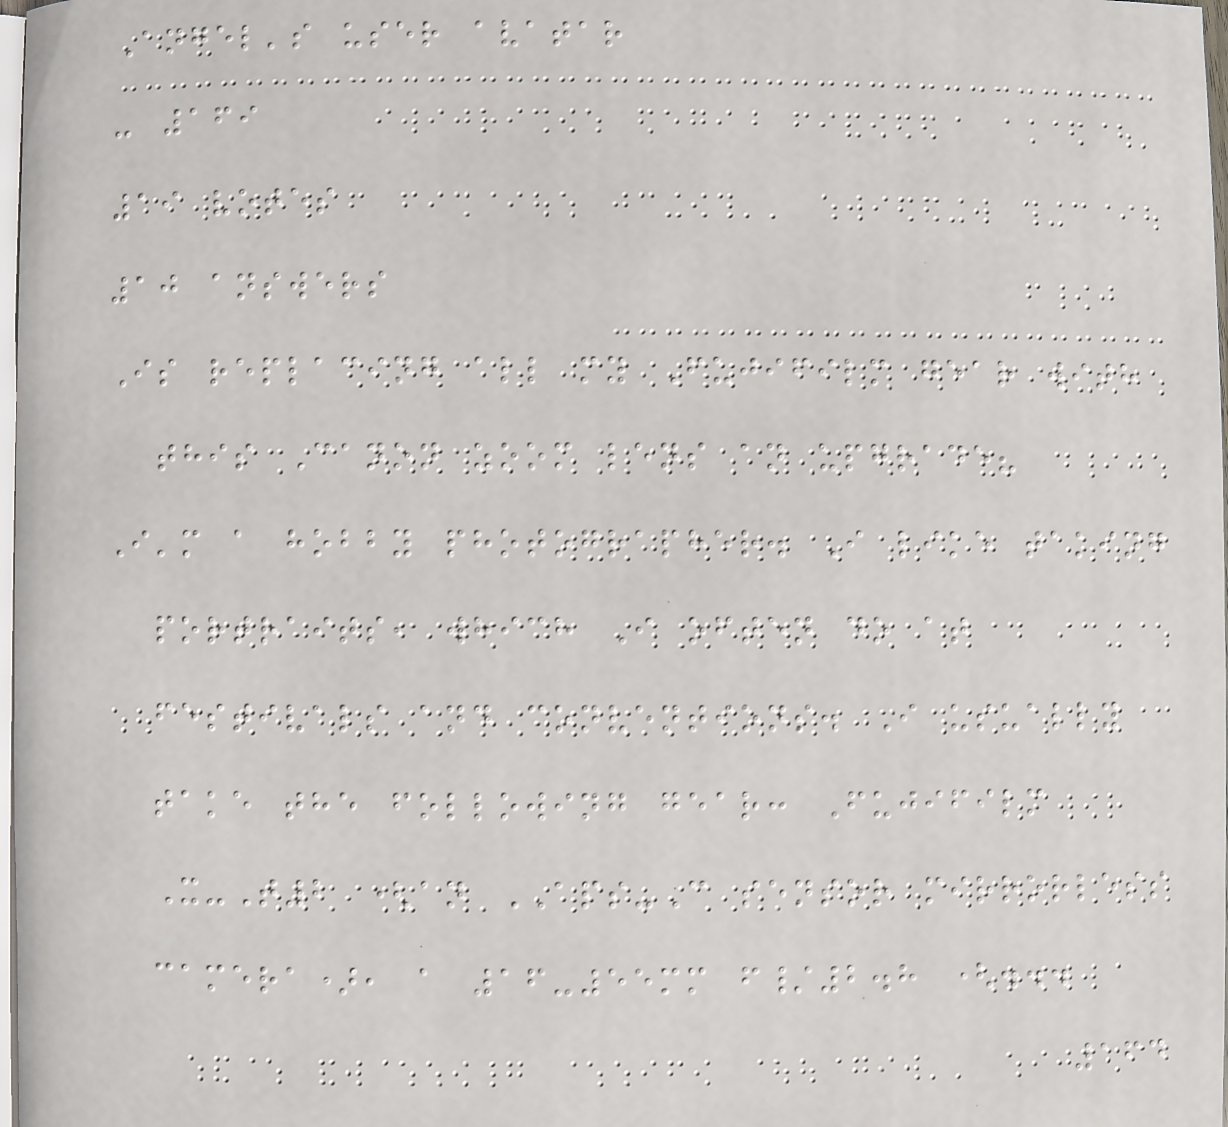Angel's user avatar
- 169
19 votes
10 answers
Is replacing all my Fujifilm gear with
this Canon zoom lens an upgrade?
I'm a hobby photographer. I like taking
portraits, which I often do at
festivals and conventions. I usually
take the following gear: Fujifilm
X-T2 (an APS-C sensor mirrorless
camera), a 16-55mm f/2.8 (...
164
